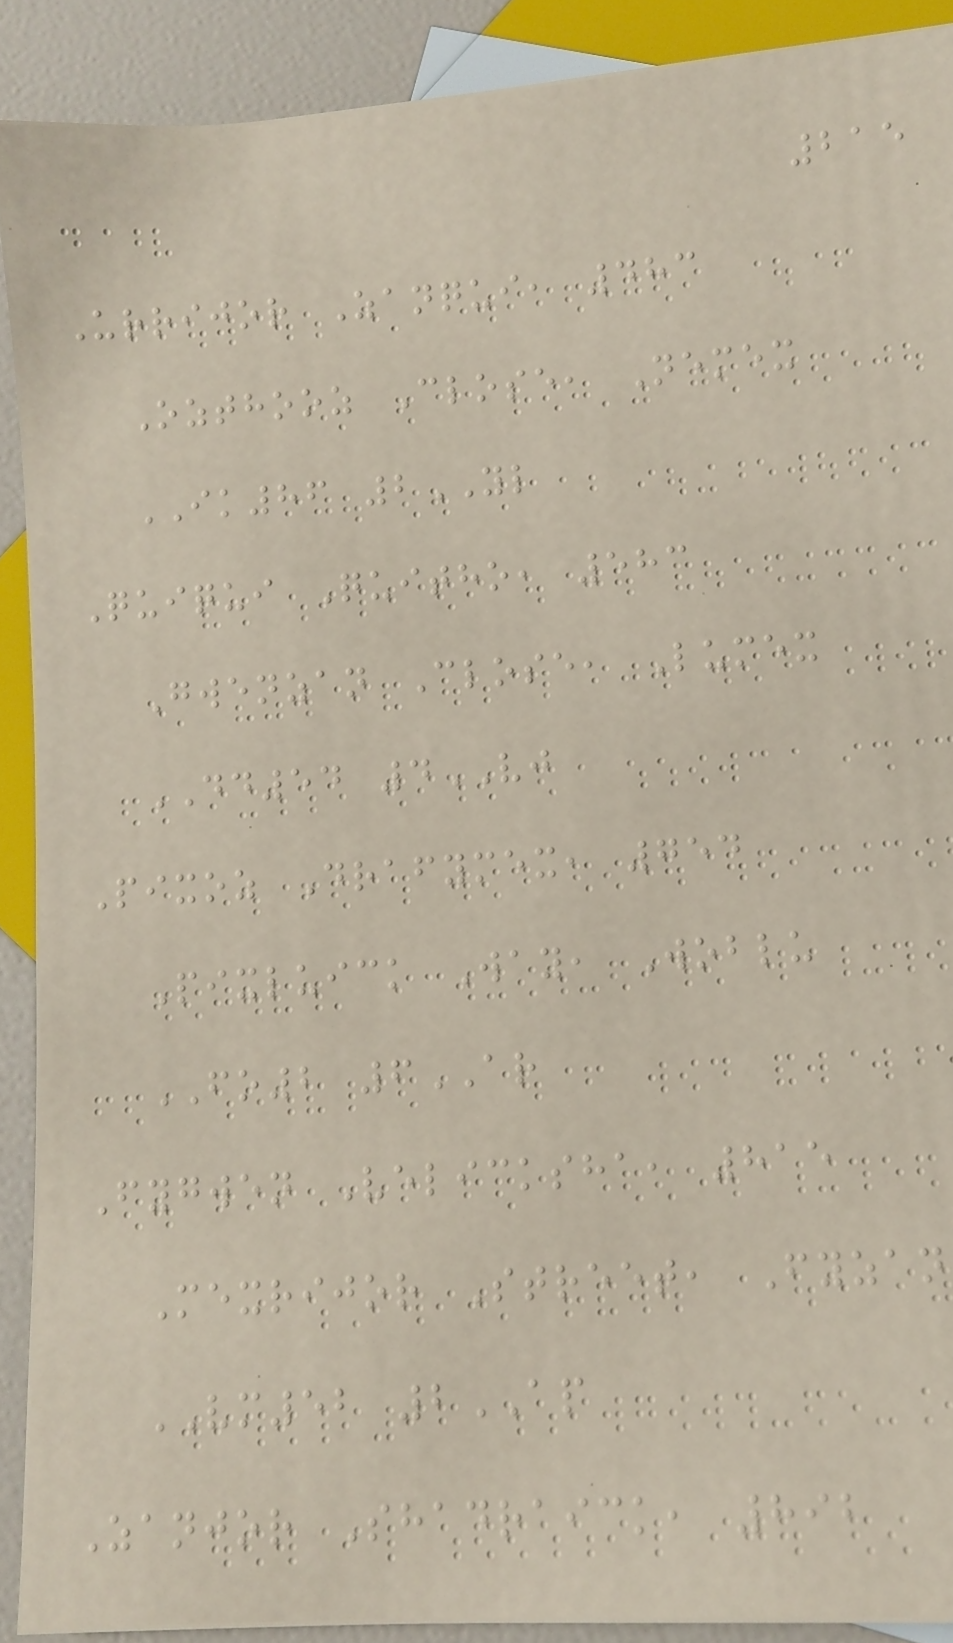215
Urrijor Zanqui, 483
Ozthooz Close, Nemex
IK86 2YL
Quiqui Quitho, 583
Gwenzan Close, Lumex
DD54 4VJ
Pixoz Drafymex, 754
Pixluick Way, Woblu
FO2 6AR
Fygwen Velicksha, 815
Mexrijor Street, Fyzan
VM52 2AP
Zanjor Shadraick, 892
